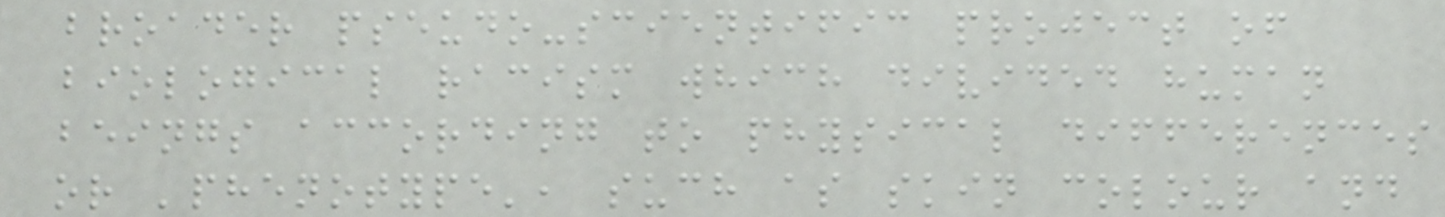broader pseudo-scientific project of
biological racism which divided human
beings according to physical differences
or 'phenotype', such as skin colour and
